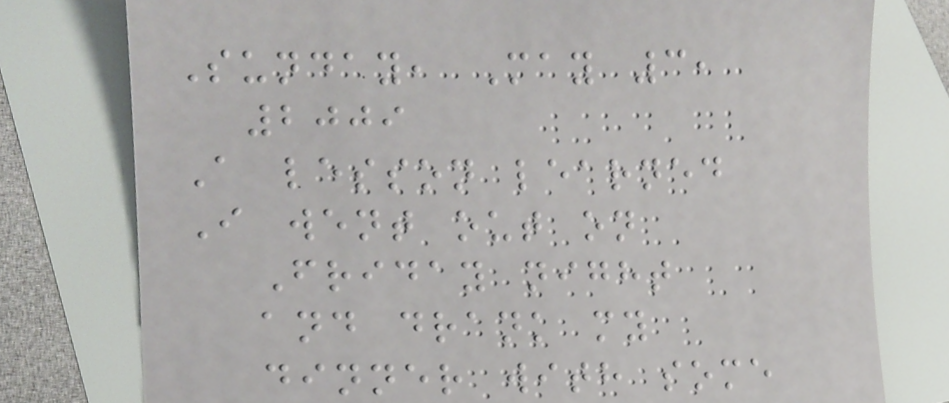Sunday, May 3,
2009
A lesson learned
I went out on
Friday night
and drank my
dinner with some
